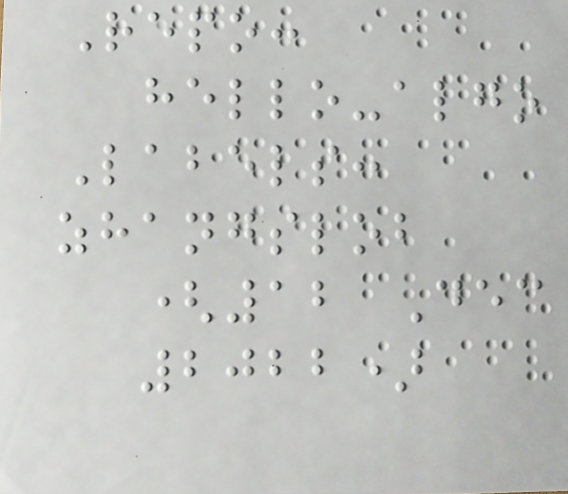Repo:
hello-algo
Labels:
zhangslob
(12 Dec
2022)
